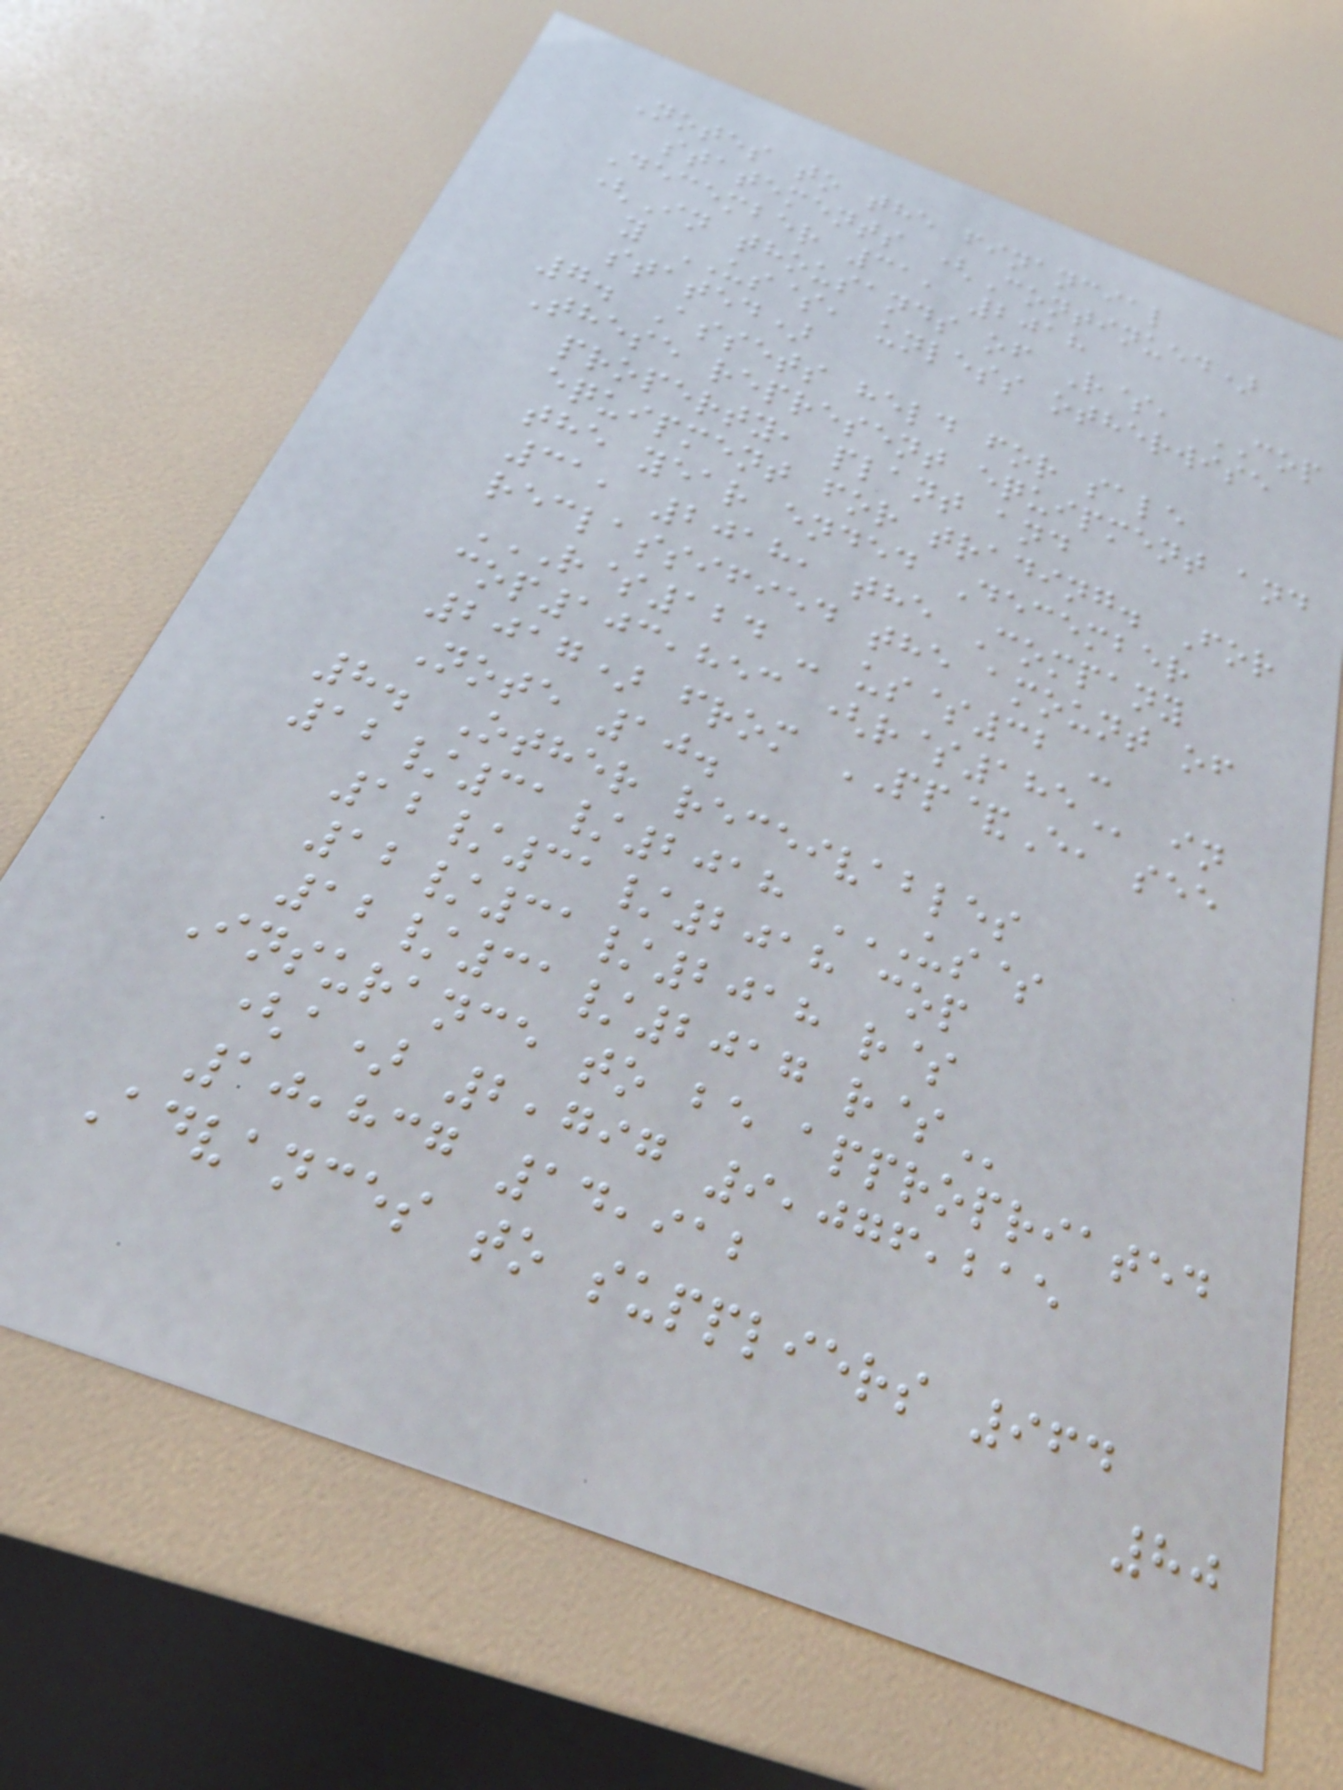Notes to the financial
statements (Continued)
December 31, 2018
(In thousands of R$, COP
y US$, unless otherwise
stated)
7. Assets held for sale
These represent equipment and
property, plant and
equipment for trading. For
the year ended December
31, 2018, the Company
reclassified the amount of
R$124 - US$32 -
COP103,853 (R$185 in
2017) from PP&E, see
Note 10.
8. Other receivables
12/31/2018 US$
12/31/2018 COP
12/31/2018 R$
12/31/2017 R$
Insurance to be appropriated
(a) 2,797 9,076,215
10,837 14,912
Advances to suppliers 964
80
